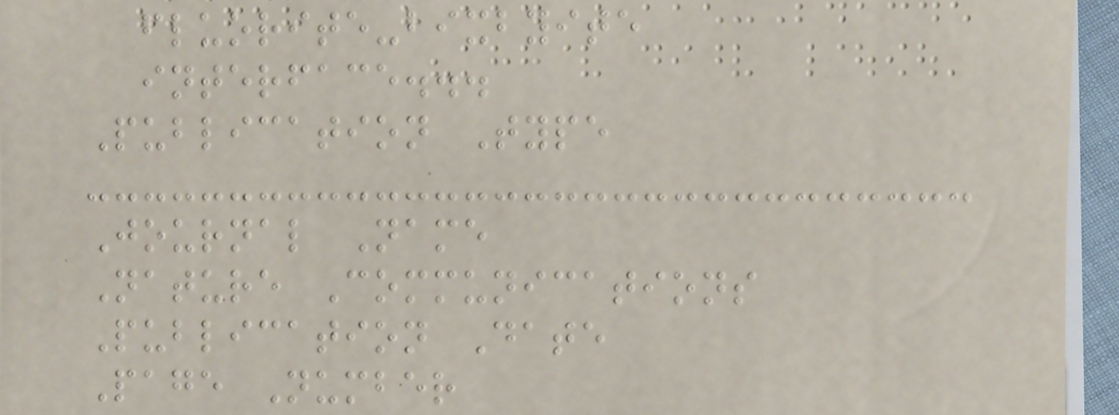fluorite-bixbyite
interface...
Publication Type
Journal Name
Nature Communications
Publication Date
Page Number
